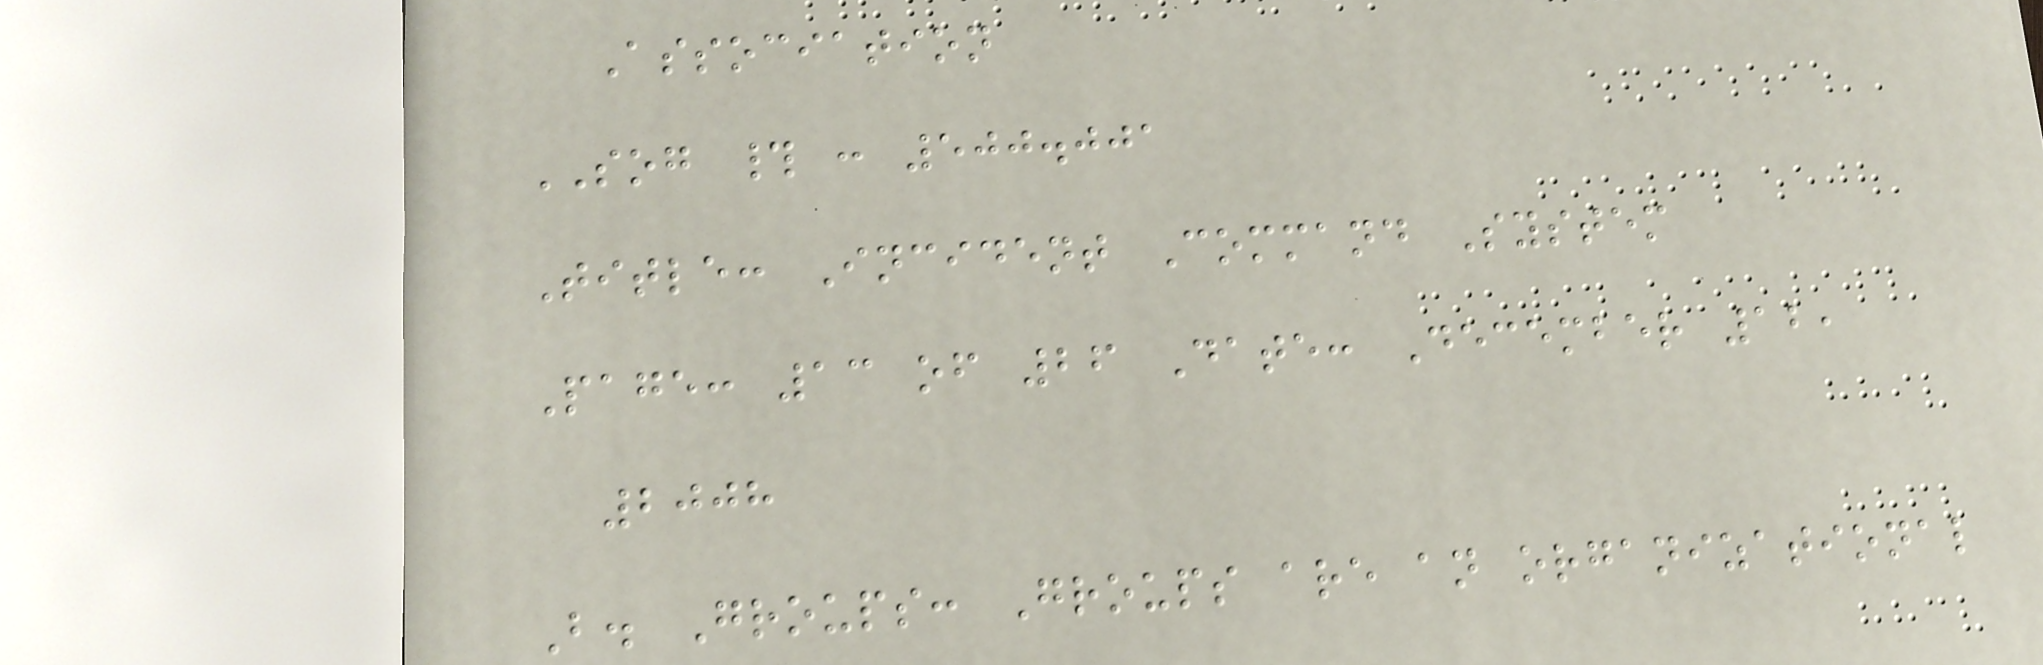Association
SOG # : 500.001
Title: Incident Command System
Page: 13 of 26 Date: December 12,
2008
B. Groups: Groups are an organizational
